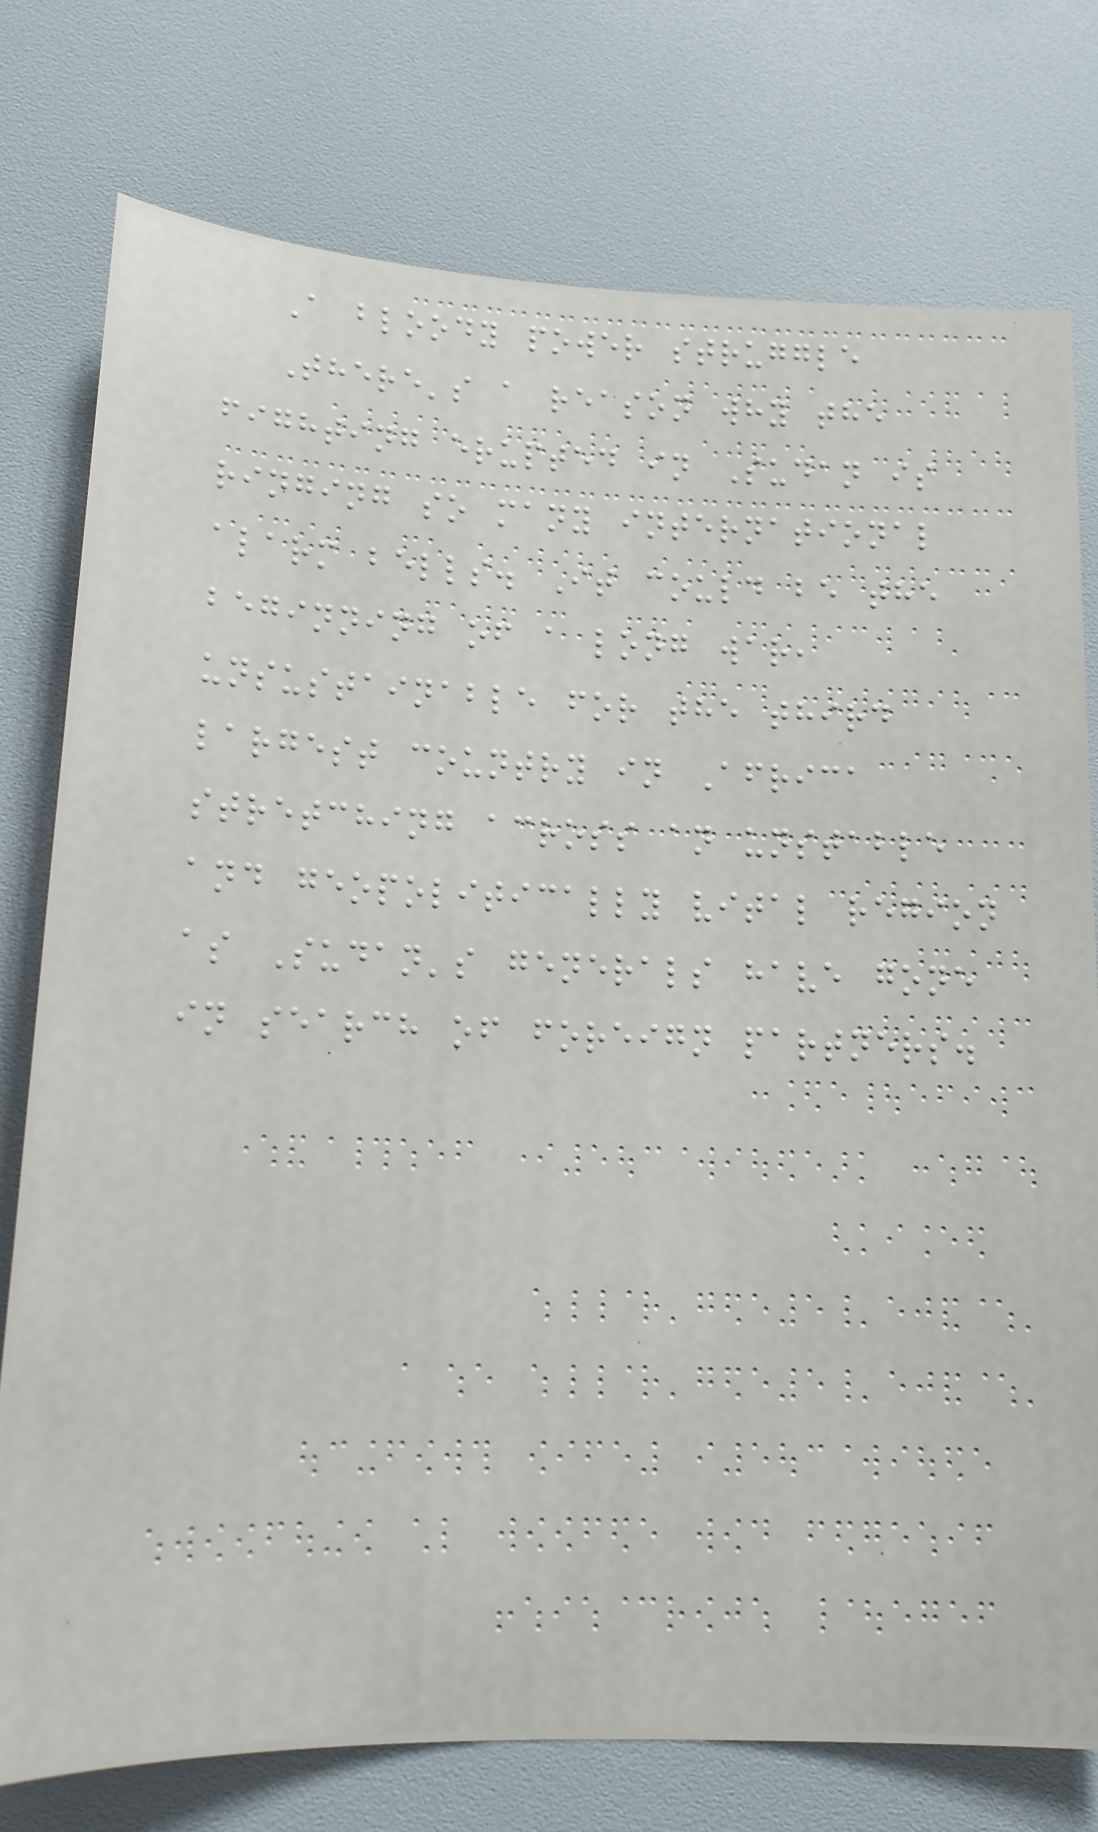A bloody power struggle
There's a reason why the
fighting erupted in Sudan is
ringing so many international
alarm bells. It could be the
beginning of a long war,
unsustainable for the third
largest country in Africa
stretching across an unstable
and geopolitically vital region
as Sudan's generals have gone
in search of foreign partners.
